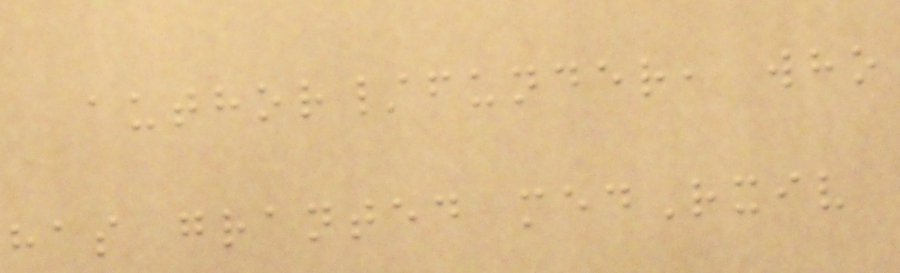author/funder, who
has granted medRxiv
